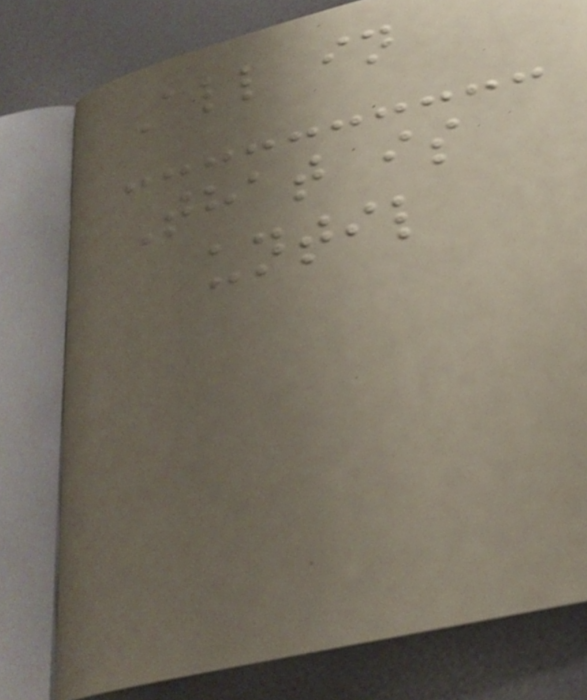All in
That is
until
